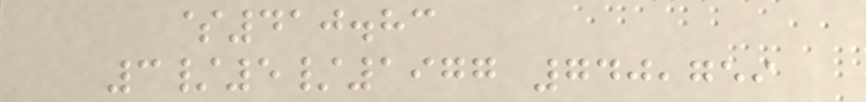$410.83
3/5/1977 740,759
